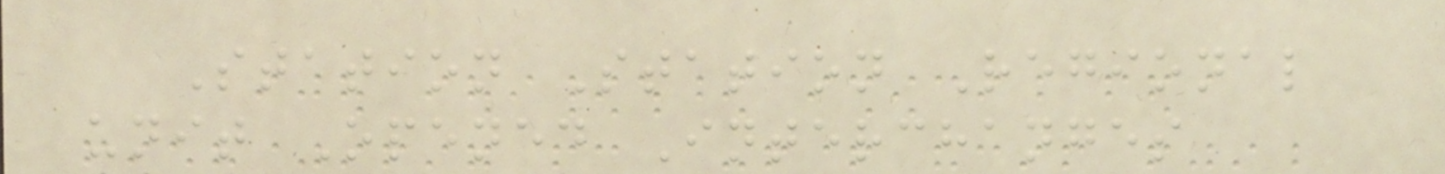Station Station Regional
unit Opened Interchanges
